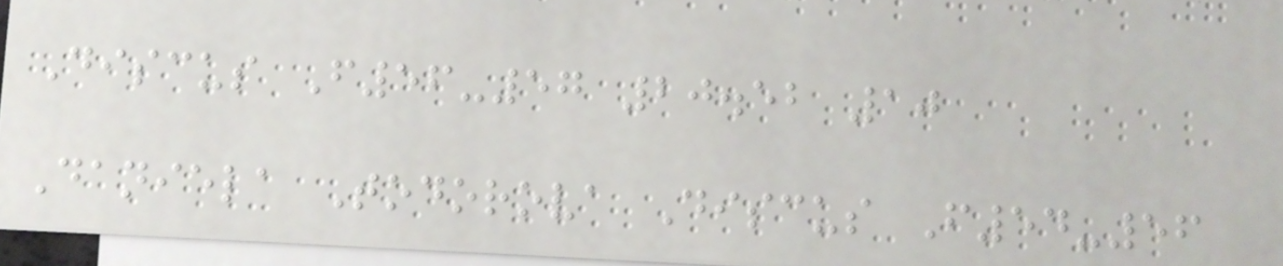Discus F56-57 20.52 10
Daniela Todorova Discus F54-56
